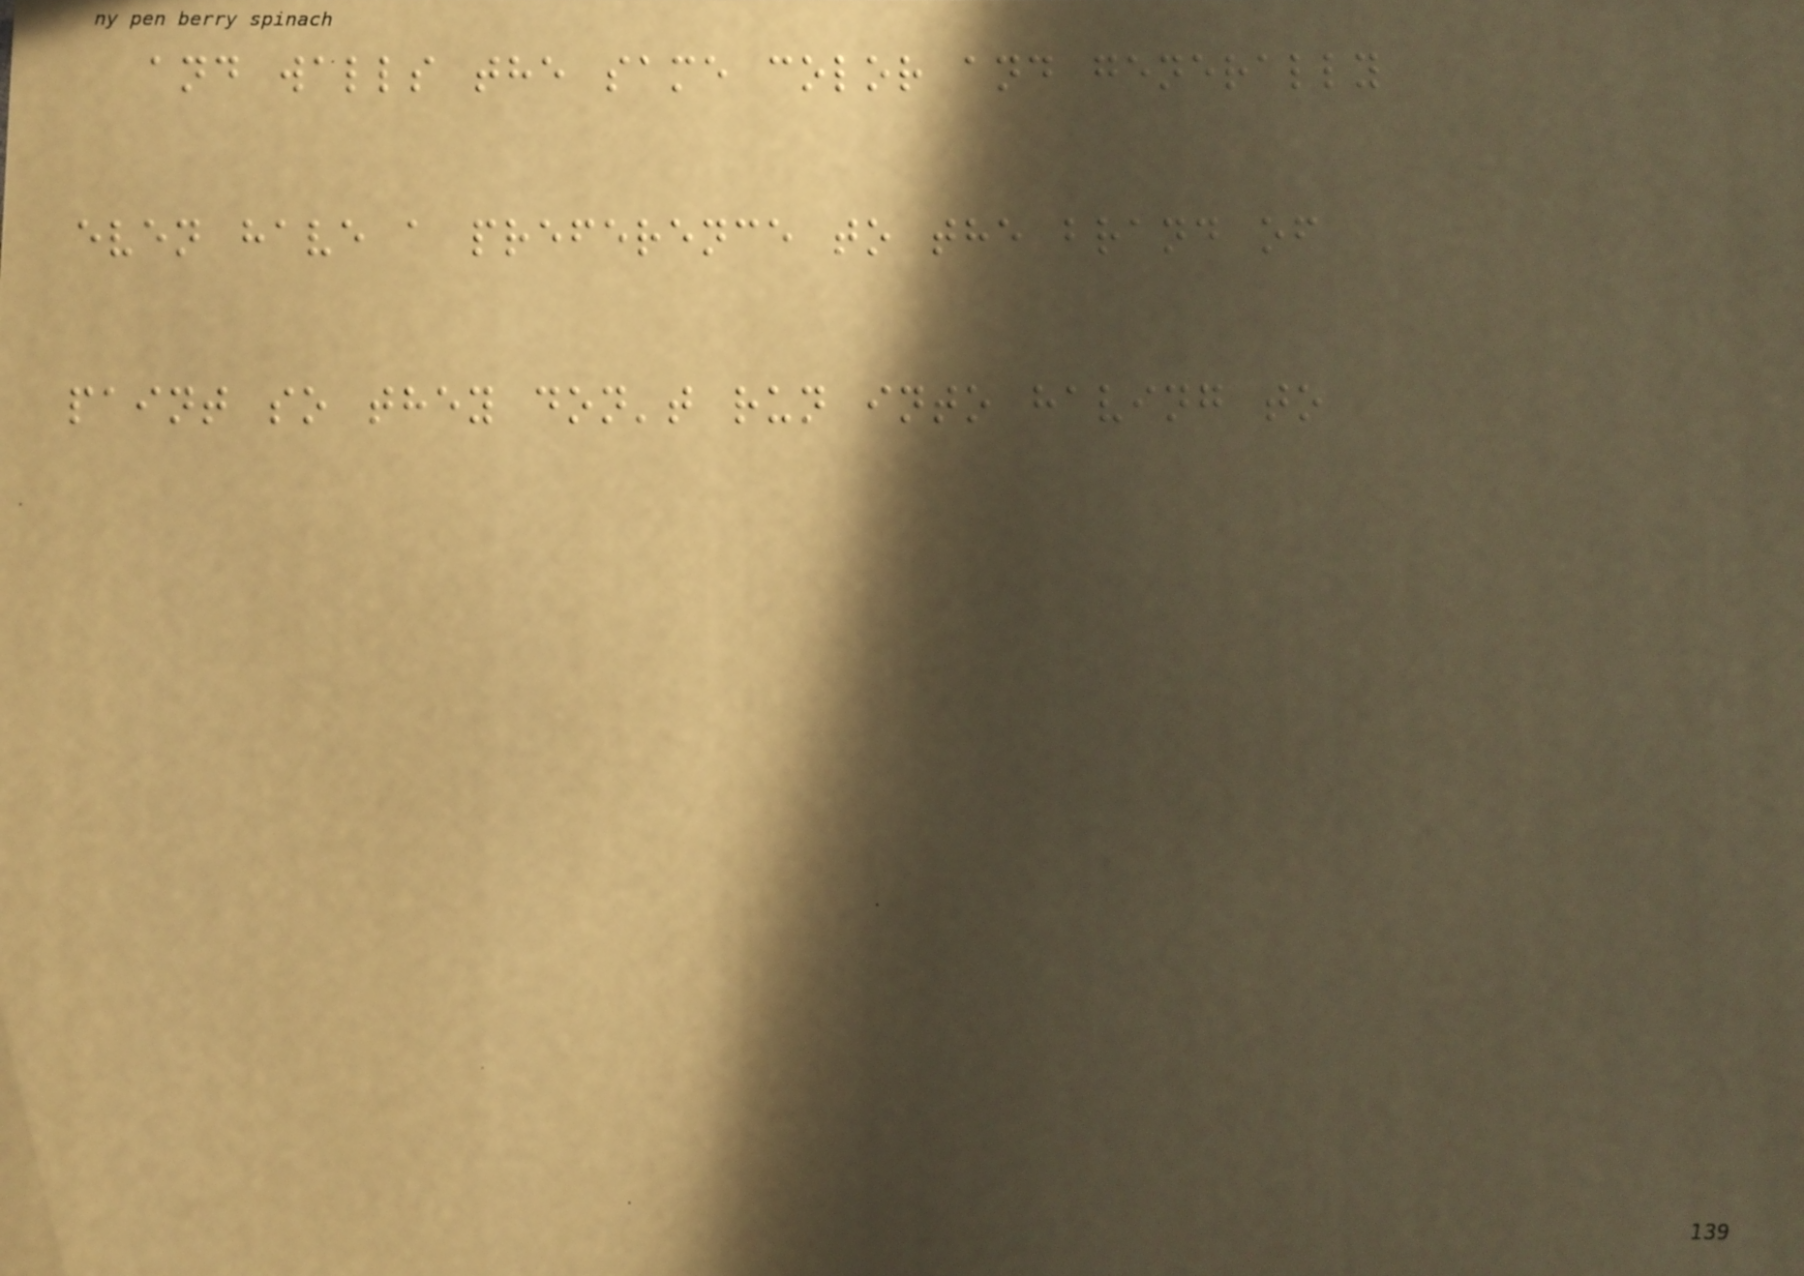and walls the same color and generally
even have a preference to the brand of
paint so they don't run into having to
